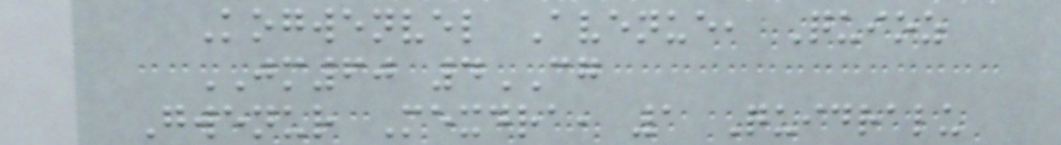Kogwenvel Avenue, Quioz
JM60 4CG
Gwenur Mexdra, 1 Quidralu
